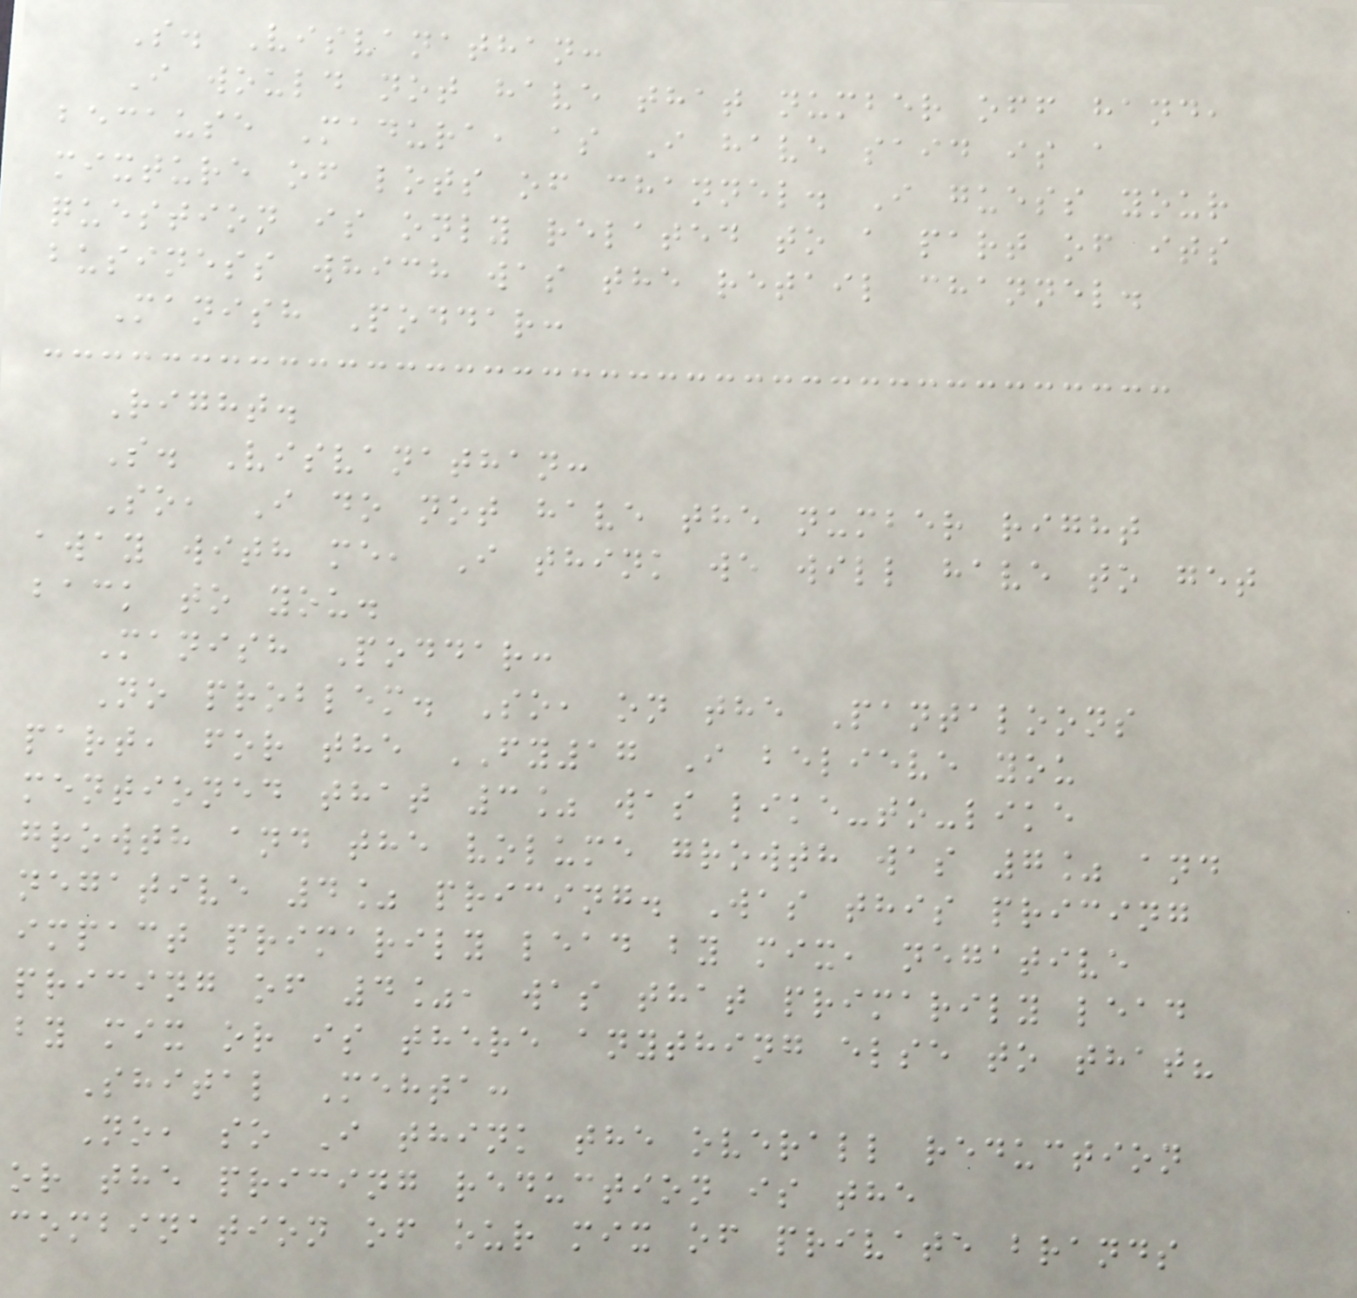S. Visvanathan:
I would not have that number off hand,
because Madura, as I have said is a
mixture of lots of channel. I guess your
question is only related to a part of its
business which was the retail channel.
Manish Poddar:
Right.
S. Visvanathan:
So, I do not have the number right
away with me, I think we will have to get
back to you.
Manish Poddar:
No problem. So, on the Pantaloons
part, for the FY17 I believe you
mentioned that 3% was like-to-like
growth and the volume growth was 7% and
negative 4% pricing. Was this pricing
impact primarily lead by mix, negative
pricing of 4%, was that primarily lead
by mix or is there anything else to that?
Shital Mehta:
No, so I think the overall reduction
or the pricing reduction is the
combination of our mix of private brands
